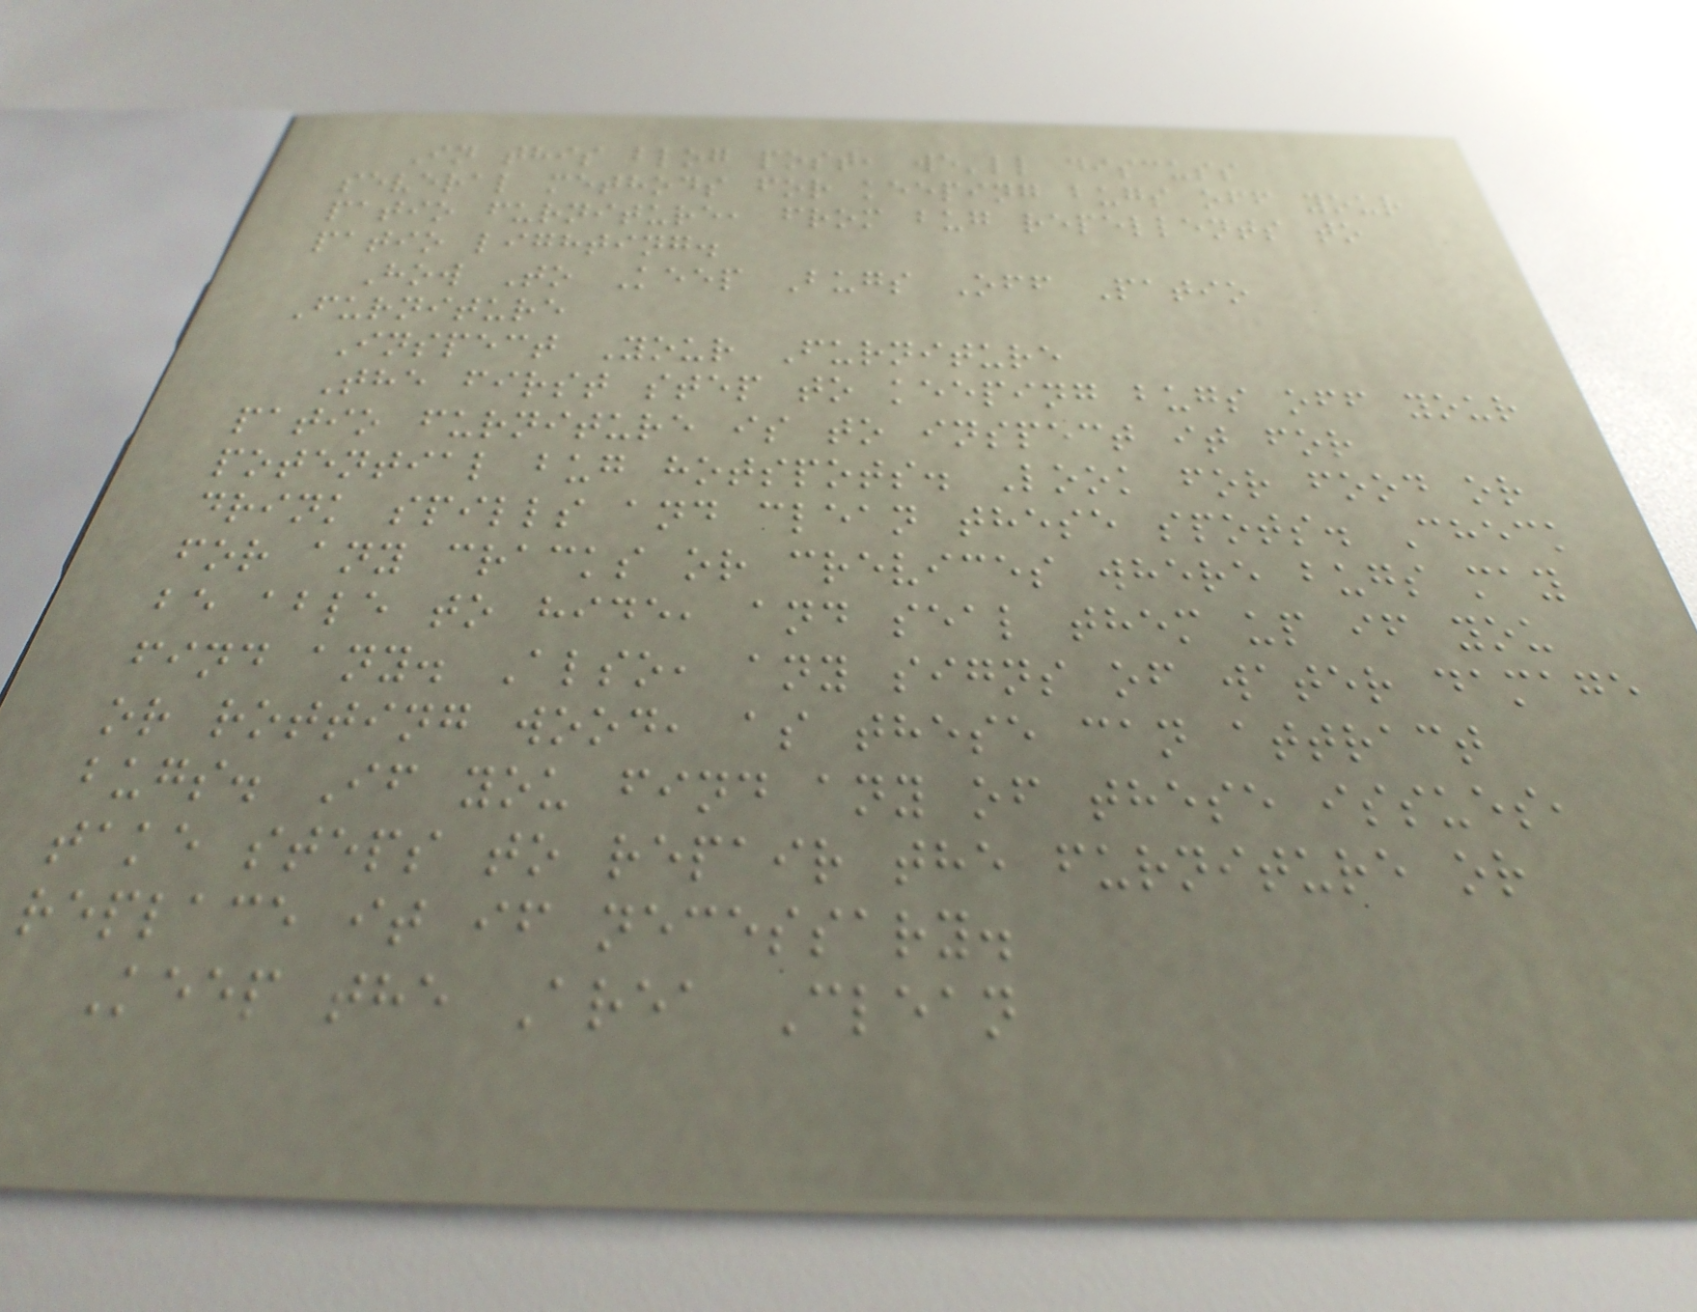In this blog post, we'll discuss
several methods for keeping bugs off your
patio furniture, from bug repellents to
patio lighting.
How To Keep Bugs Off Patio
Furniture
Inspect Your Furniture
The first step to keeping bugs off your
patio furniture is to inspect it for
potential bug hotspots. Look for food or
drink spills and clean these spots. Check
for any cracks or crevices where bugs may
be able to hide, and seal them up if you
find any. Also, any signs of water damage
or rotting wood, as these can attract
bugs. If you find any of these issues,
take steps to repair the furniture or
replace it if necessary.
Keep the Area Clean
